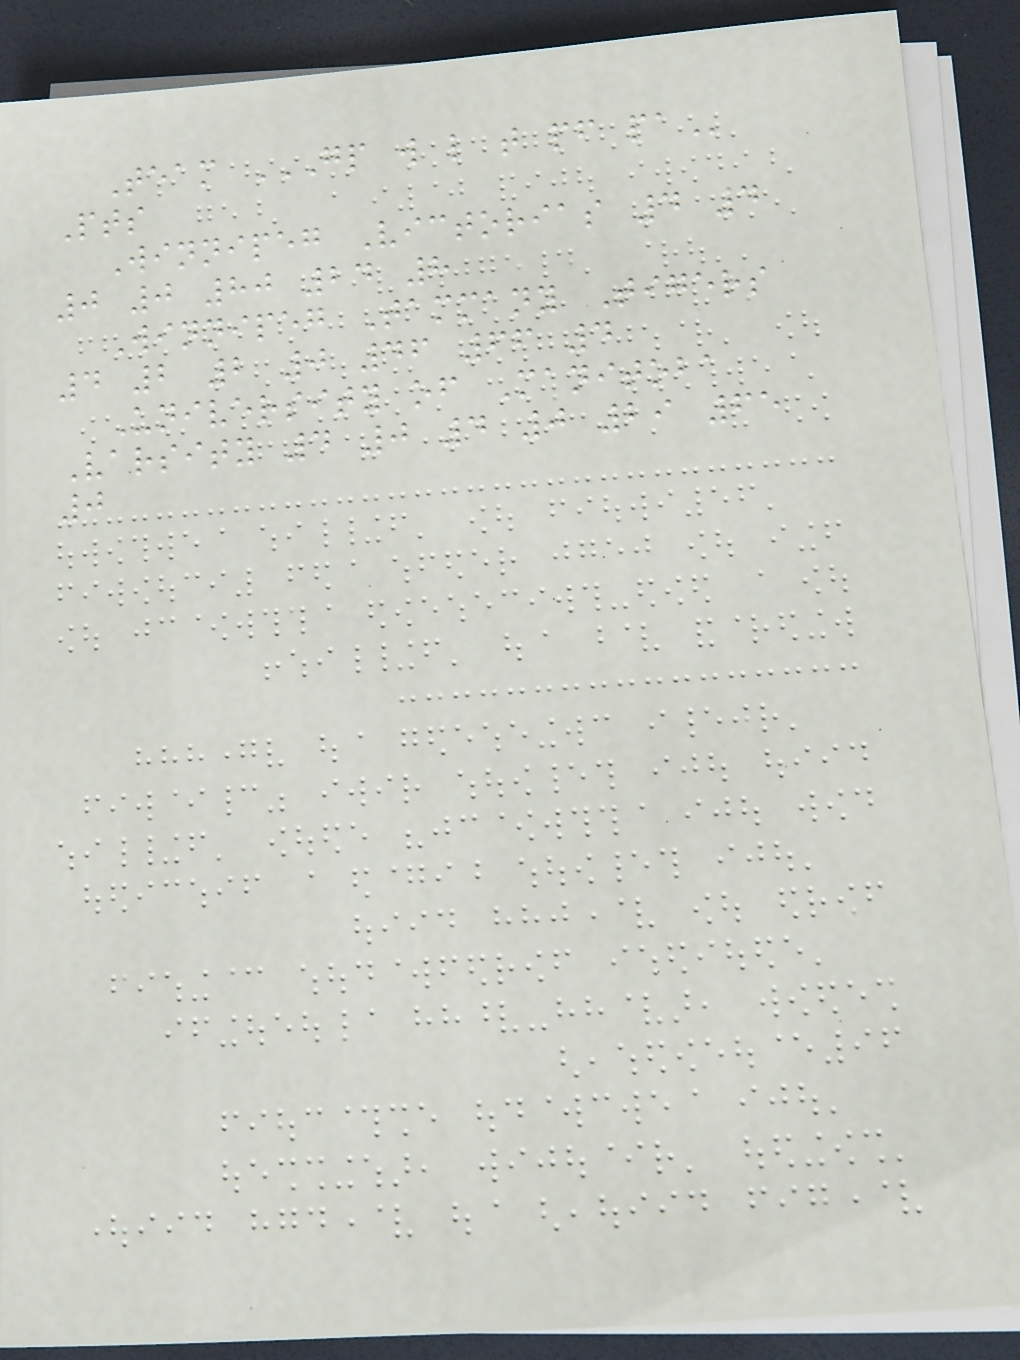Team GP W L T PF PA
Pts
Winnipeg Victorias 4 4
0 0 80 24 8
Winnipeg Tammany Tigers
4 2 2 0 46 66 4
University of Manitoba
Varsity 4 0 4 0 29 65
0
